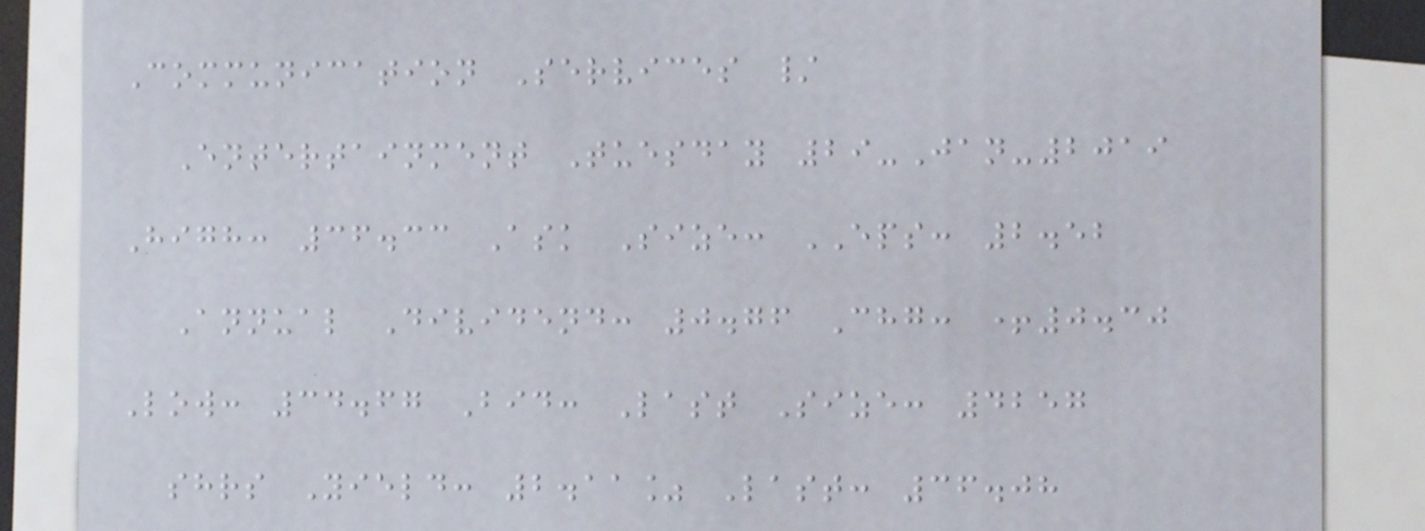Communication Services /
Entertainment Tuesday 29-Jan-2019
High: 36.33 Ask Size: EPS: 2.52
Annual Dividend: 0.76 Chg: +0.30
Low: 34.67 Bid: Last Size: 4257
shrs Yield: 2.11% Last: 36.08
